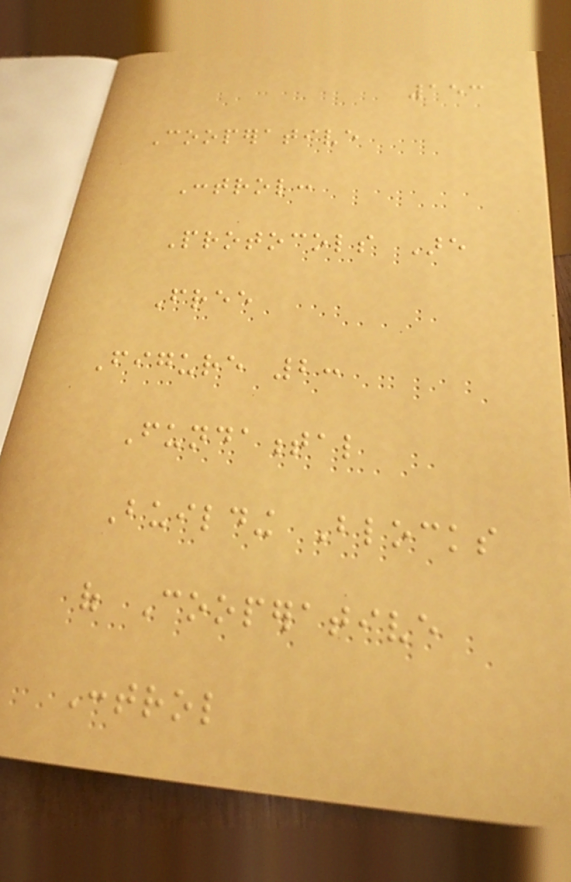153
Cooperative
Control:
Protocols Are
Free
Figure 2:
Fundamental
Building Blocks
of Cooperative
Control
